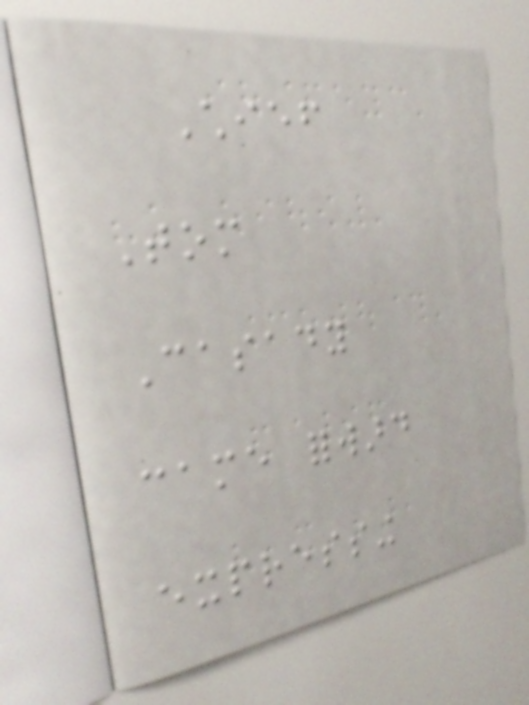Chief
Tom
Casady
came forward
expressing
